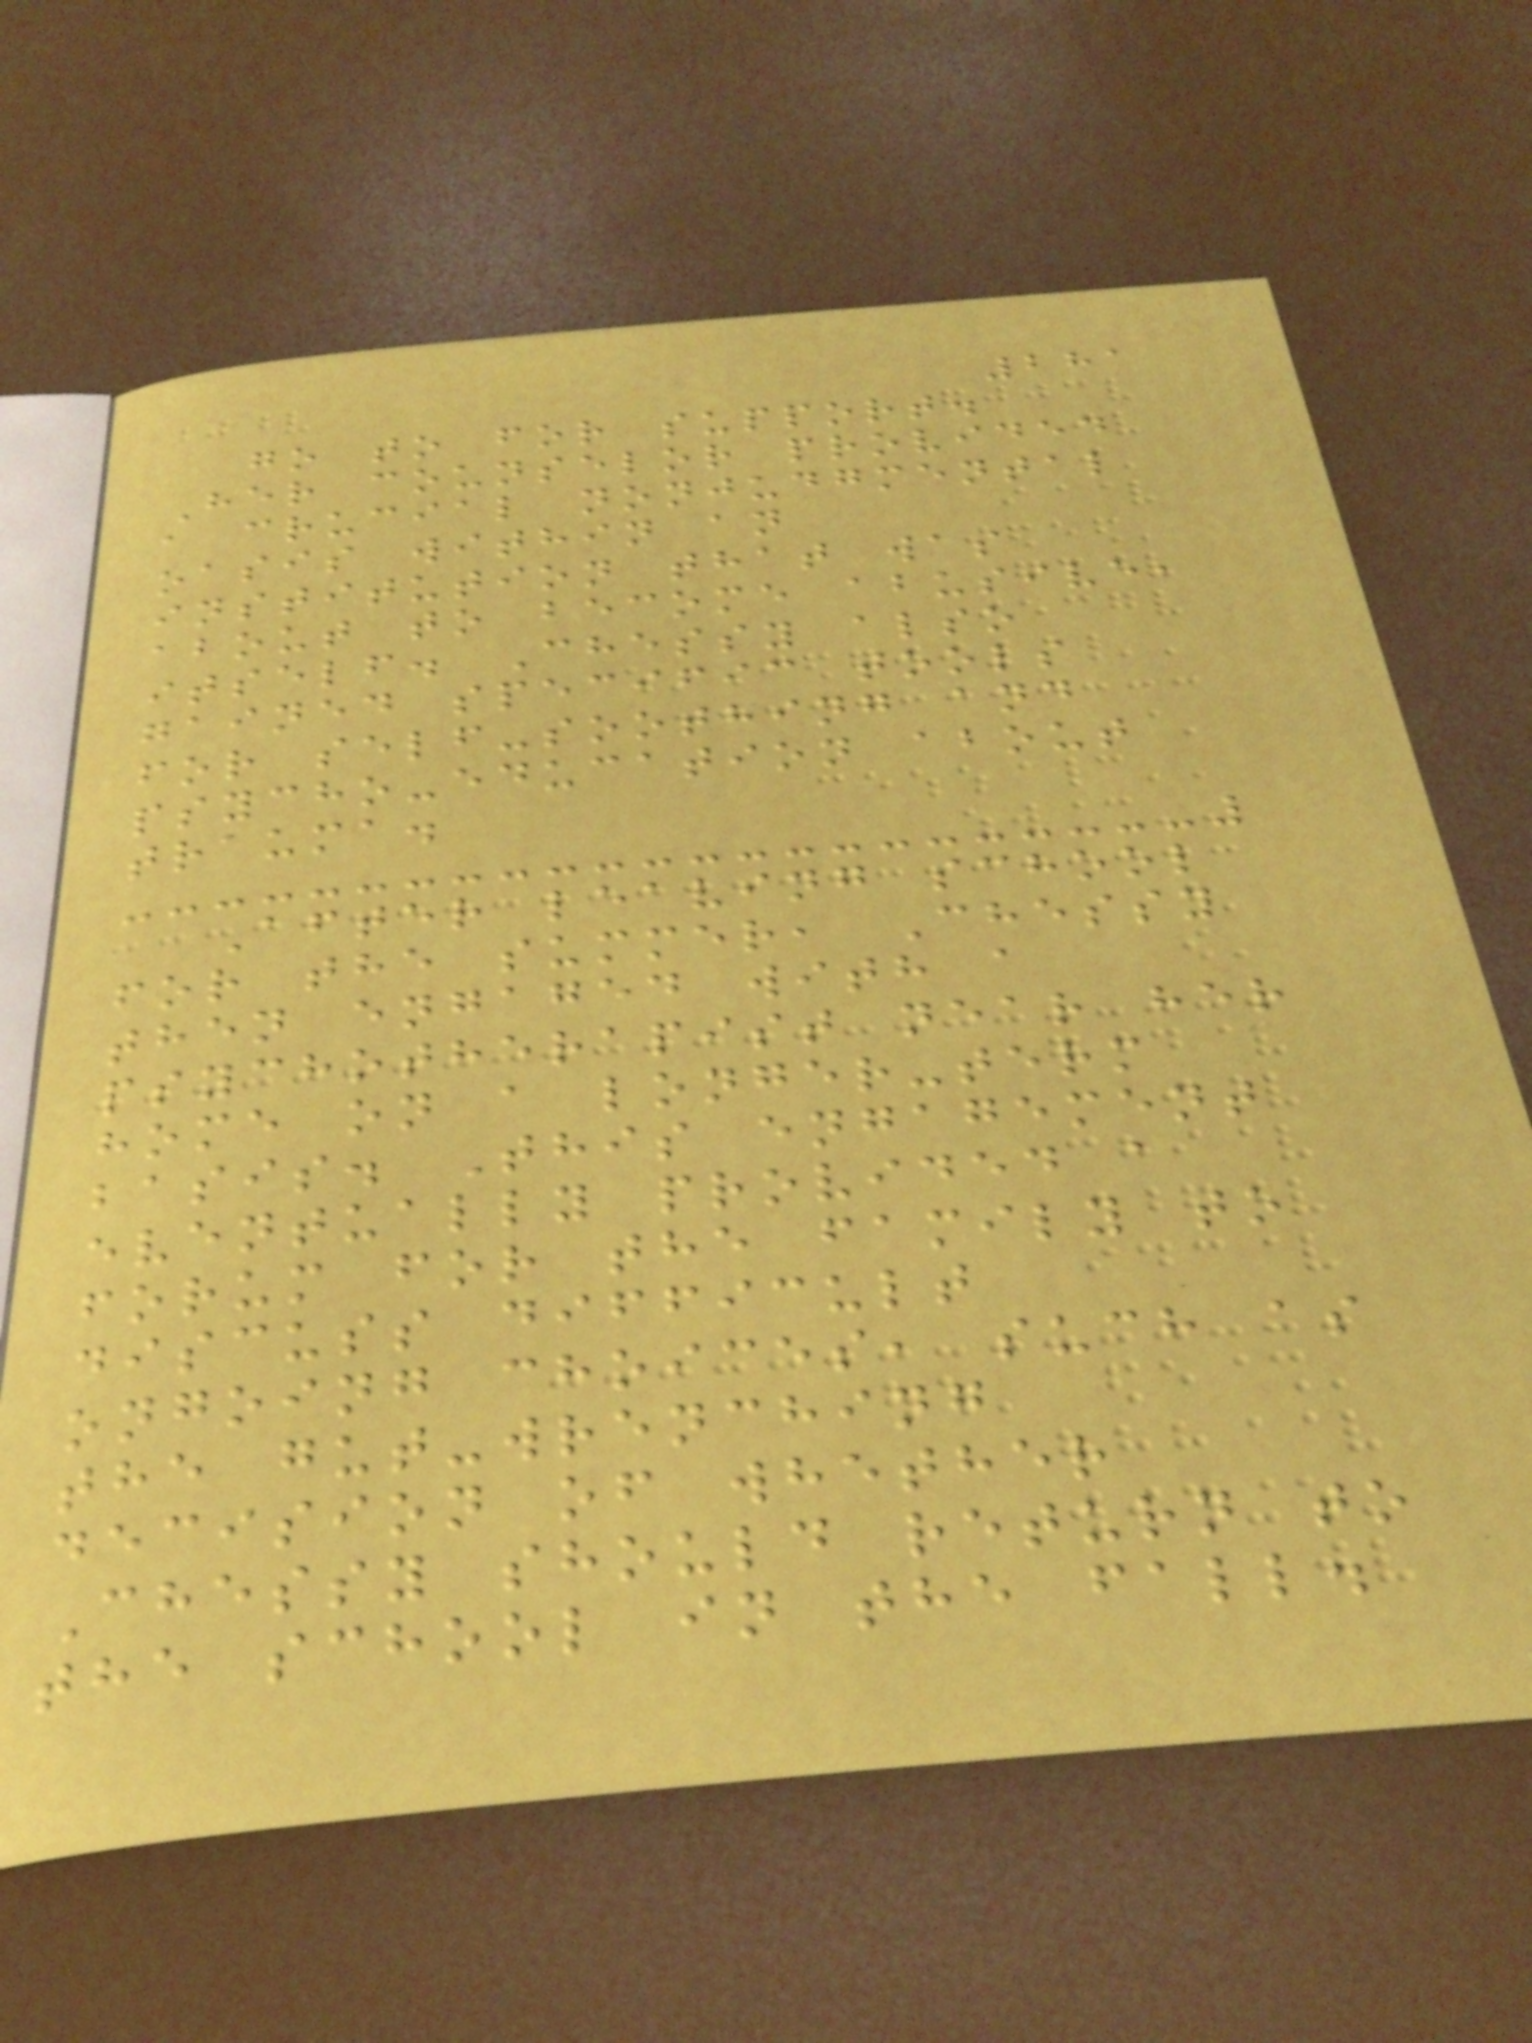281
go to for support.
Her counselor provided
a crucial nonjudgmental
oasis within an
institution that was
about to become abusive,
itself. Chessy also
gained specific tools
for self-soothing and
psycho-education about
trauma.
After leaving school
for the summer, Chessy
then engaged with a
psychotherapist near her
home on a longer-term
basis. This engagement
eventually provided a
forum for the family to
discuss difficult
ongoing choices, such as
the gut-wrenching
decision of whether
Chessy should return to
the school in the fall.
